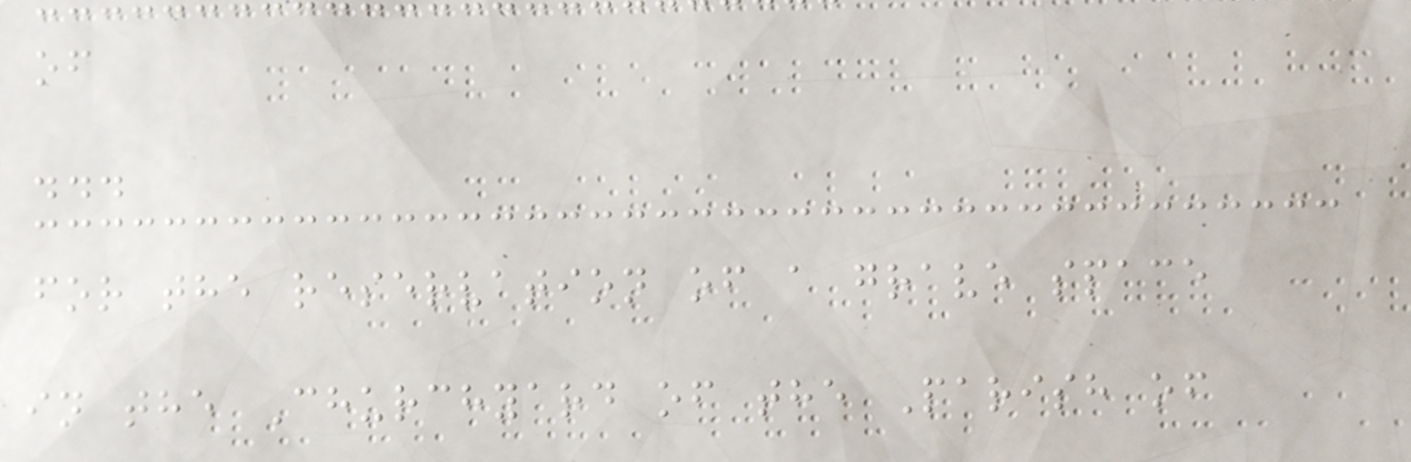of
...
for the reservation of a grave space
in the Churchyard of the Parish of
